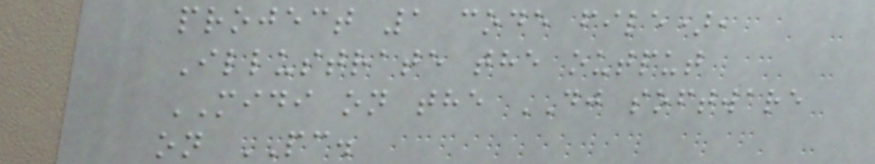project 1 code file),
Illustrate the output
MIDI on the DJ software
on PC.
